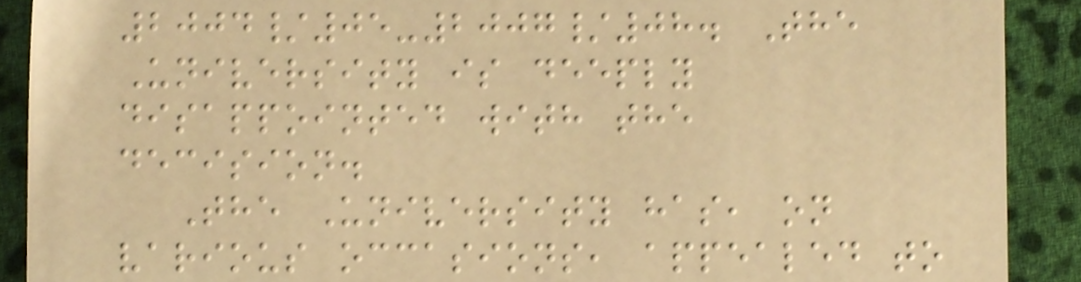2004/05-2007/08. The
University is deeply
disappointed with the
decision.
The University has, on
various occasions, appealed to
